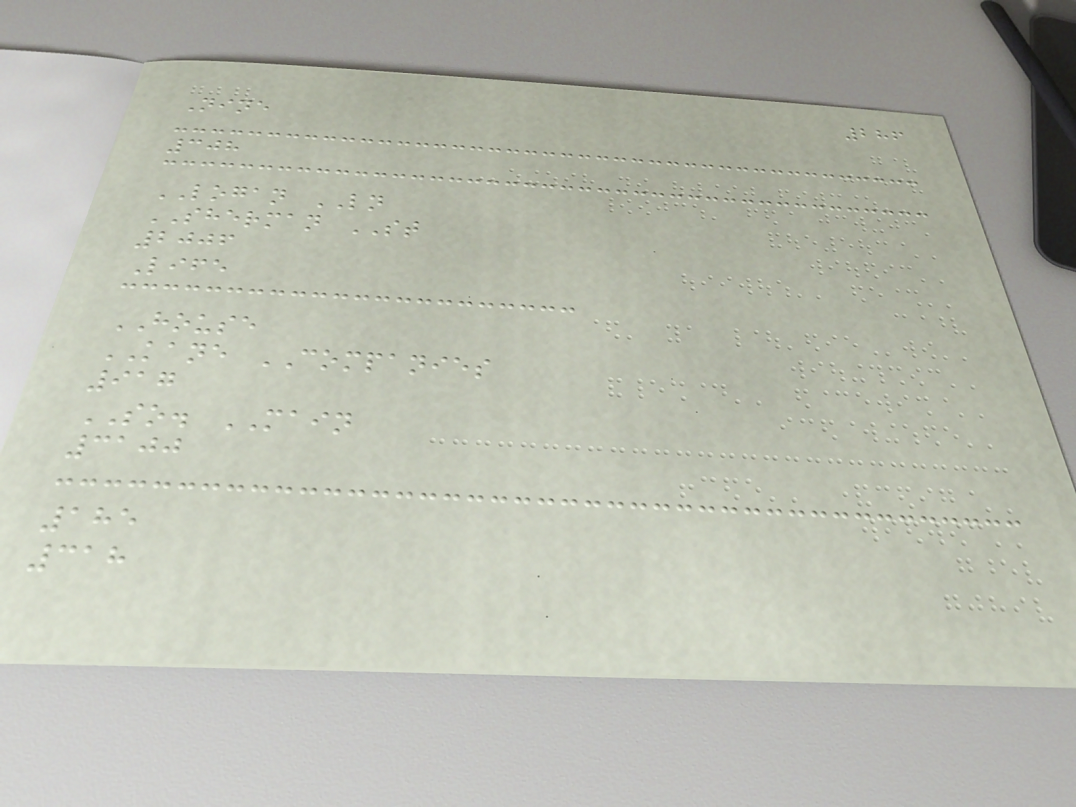286
Nine
308
LOGAN LN
SHERMAN ST
2006
Life
HOUSE
KANE COMPANIES
917
SO. MAIN
3100
185
318
